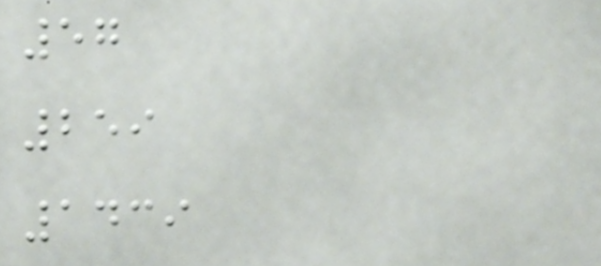57
259
1439
